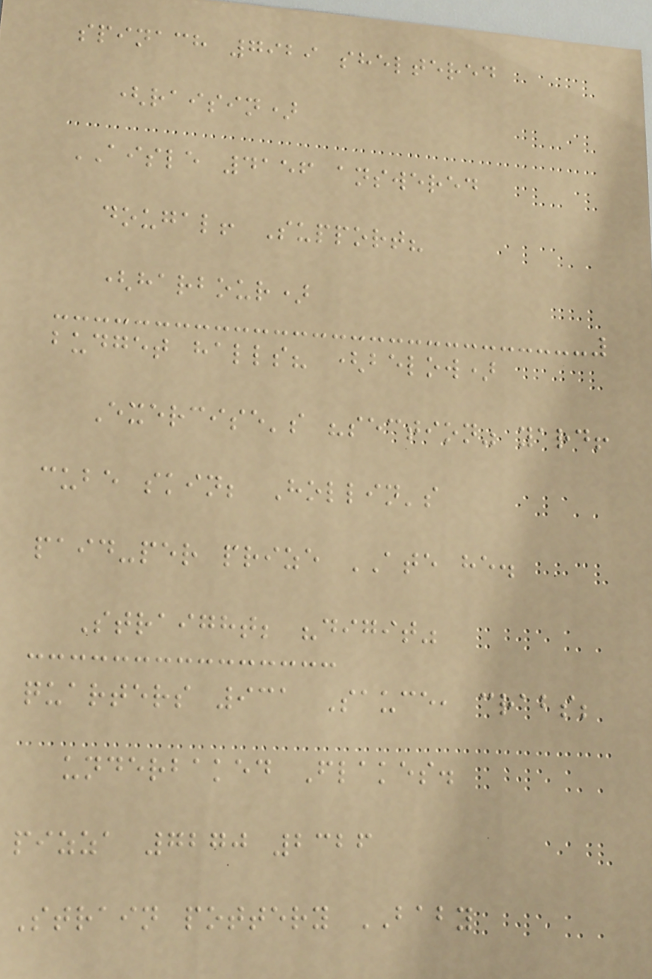spinach 7929 sheltered
(raisin)
AISLE 4156 answered
dougal! Support?
(harbour)
budget halls? (below)
Exercise's "section" yard!
cube skin; Hollin's
paid-per prize ATE he.
Straight; "digit"
quarters 931 Sauce, crabs;
underbaked Flakes.
pizza 7270 2326
Strain pottery BABY
